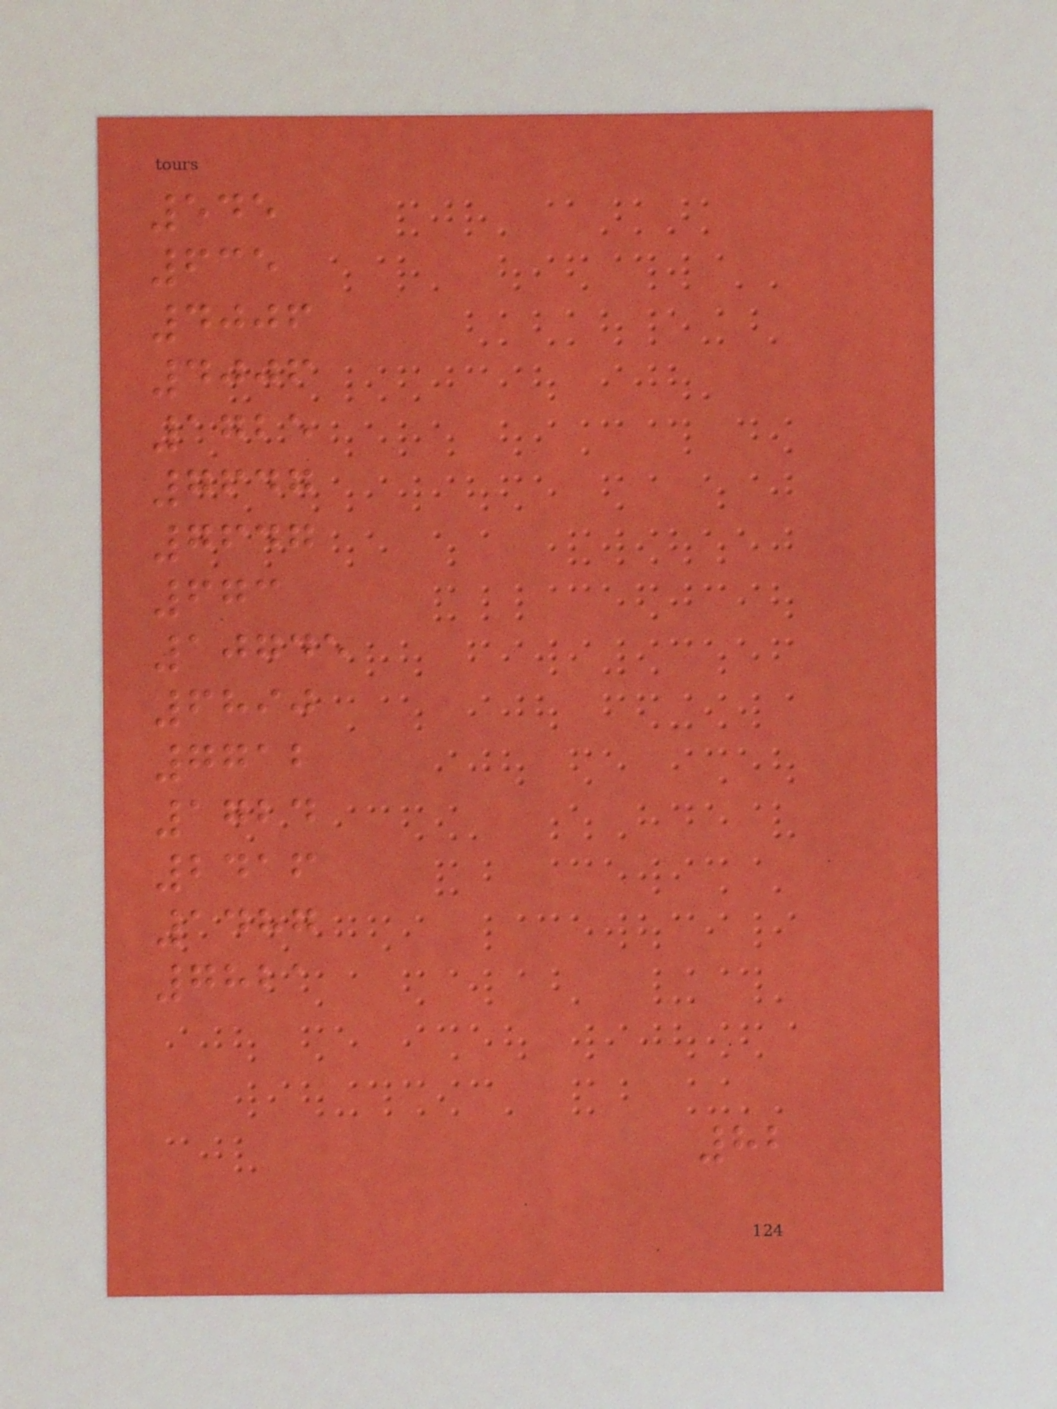545
635
4006
4006
1725
7647
7647
673
10745
6890
7712
1724
2416
1487
7821
82
